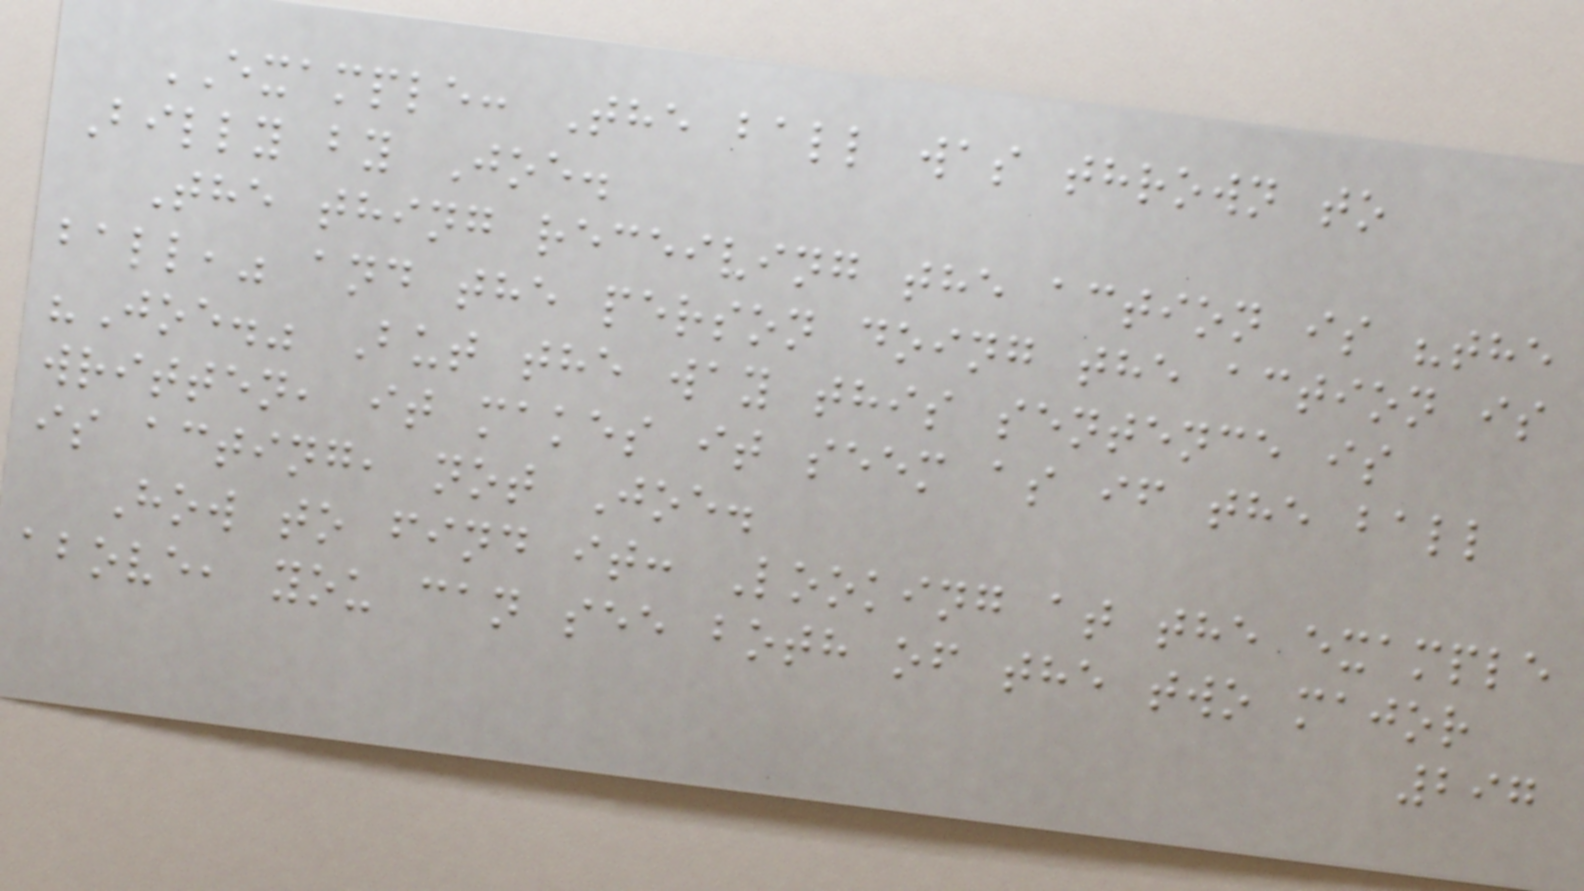EXAMPLE: The ball was thrown to
Billy by Joe.
The thing receiving the action is "the
ball," and the person doing the action is
"Joe." But the way this sentence is
written, it makes it seem as if the ball
is acting, not Joe.
How to find it: Looking at the example
above, you can see both of the two major
297
